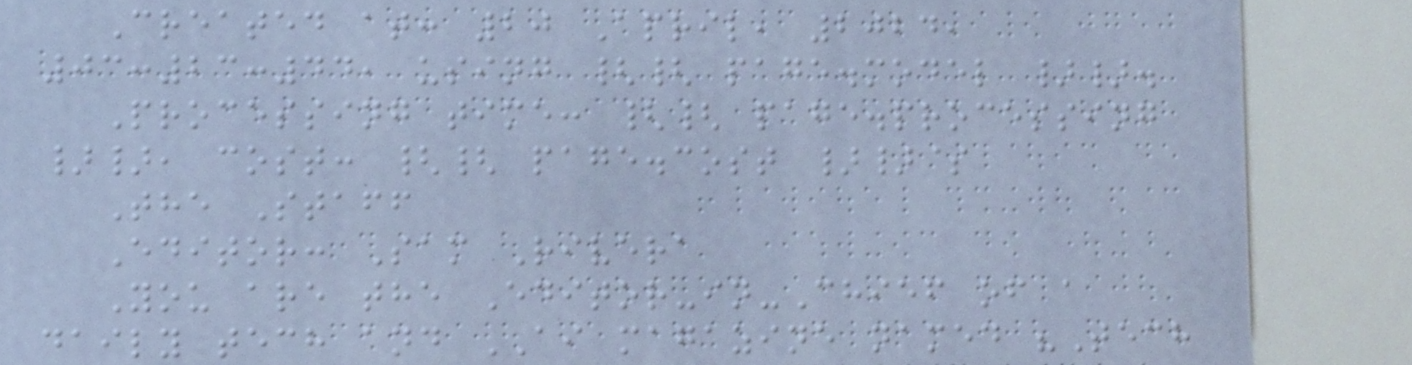Created at: 20 April, 2024,
03:23:44, using {{ page.model }}.
Processing time: {{ page.processing
}}, cost: {{ page.cost }}$
The Staff
Editor: Sam Rivera
You are the Editor-in-Chief of a
daily tech and AI magazine named "Tech
